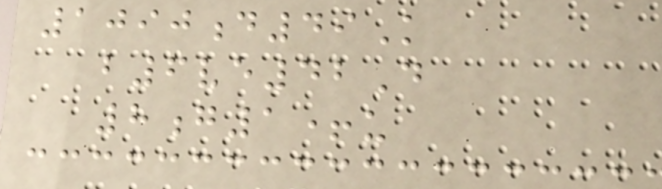1090d49K
b6ve42D
8g1+u
